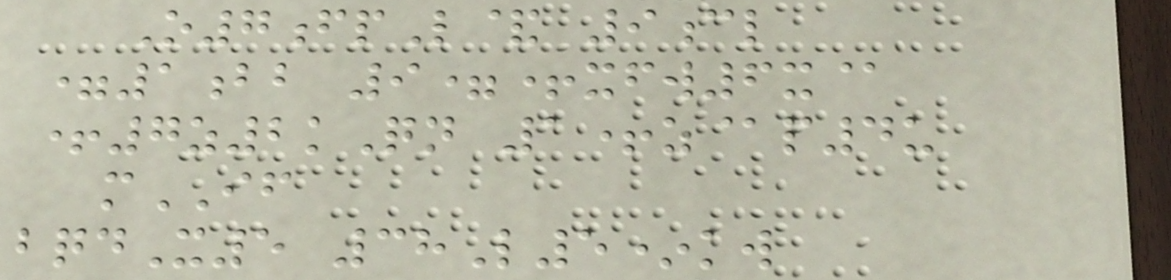O7fpL& 9cl
=1bb 9=+xfw6x@
+7z2kQn 1+z@p4u
mIF
bqdX5 38L5*kw
